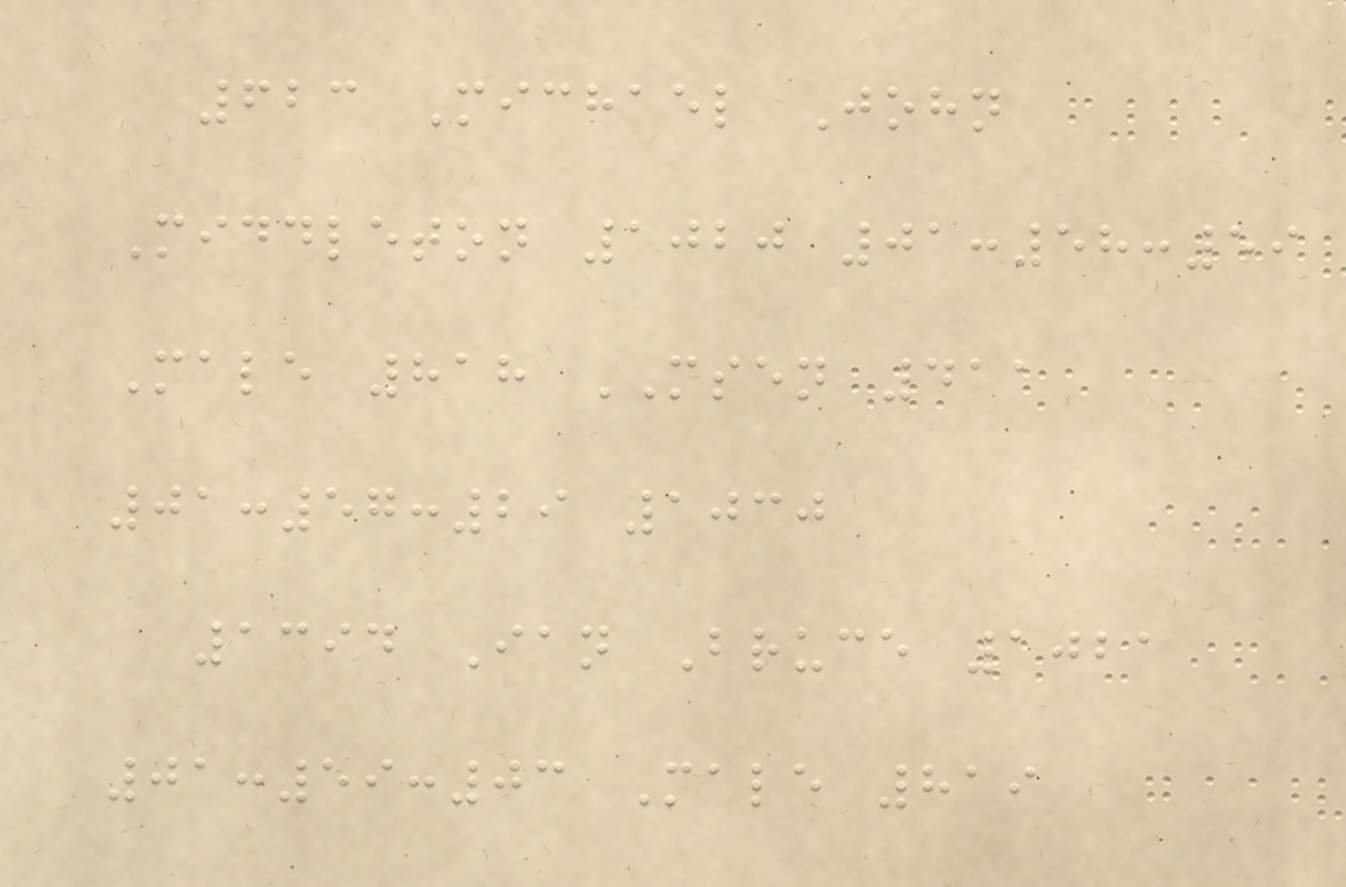623 Michael John
Middleton 1020 01:58:59
Male 818 MSEN 411
01:57:29 1030
1394 Ian Bruce 1021
01:59:03 Male 819
